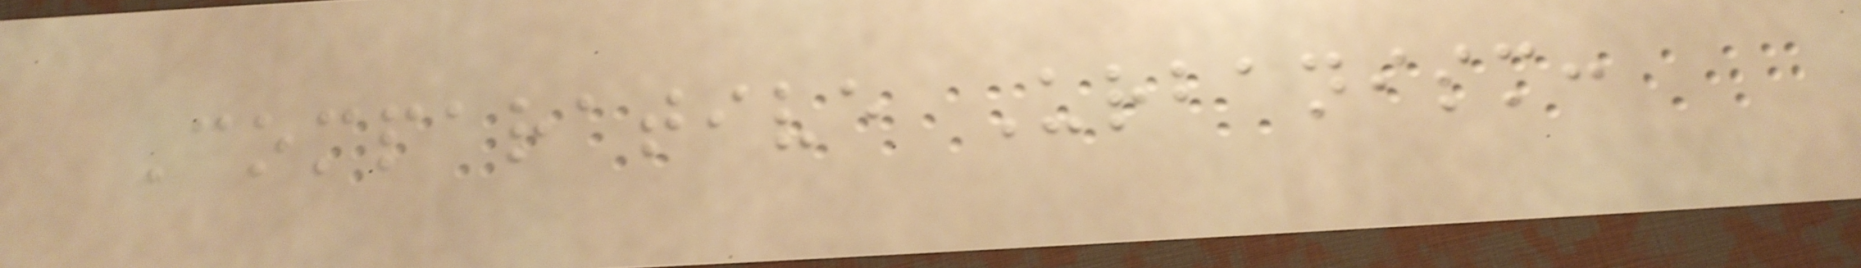Comparative Urbanism:
